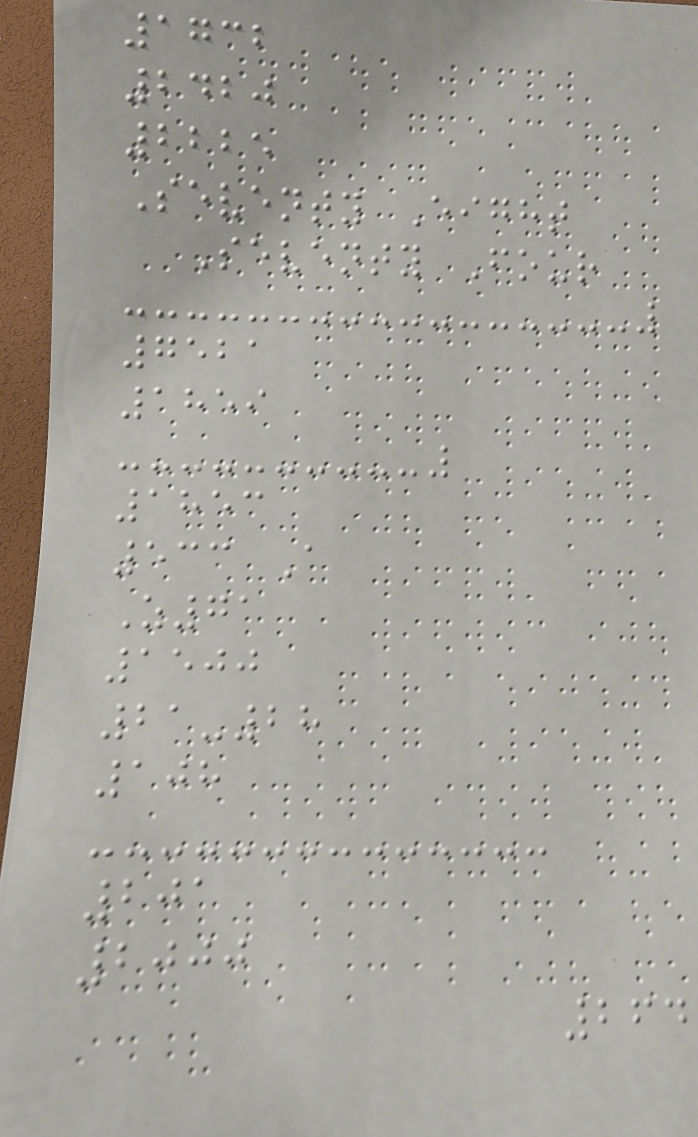1732
2420
2225
Seventy Eight
Seventy Four
7521
1859
1853
533 A
Z71
1500
21-28
108
201
2000
264
